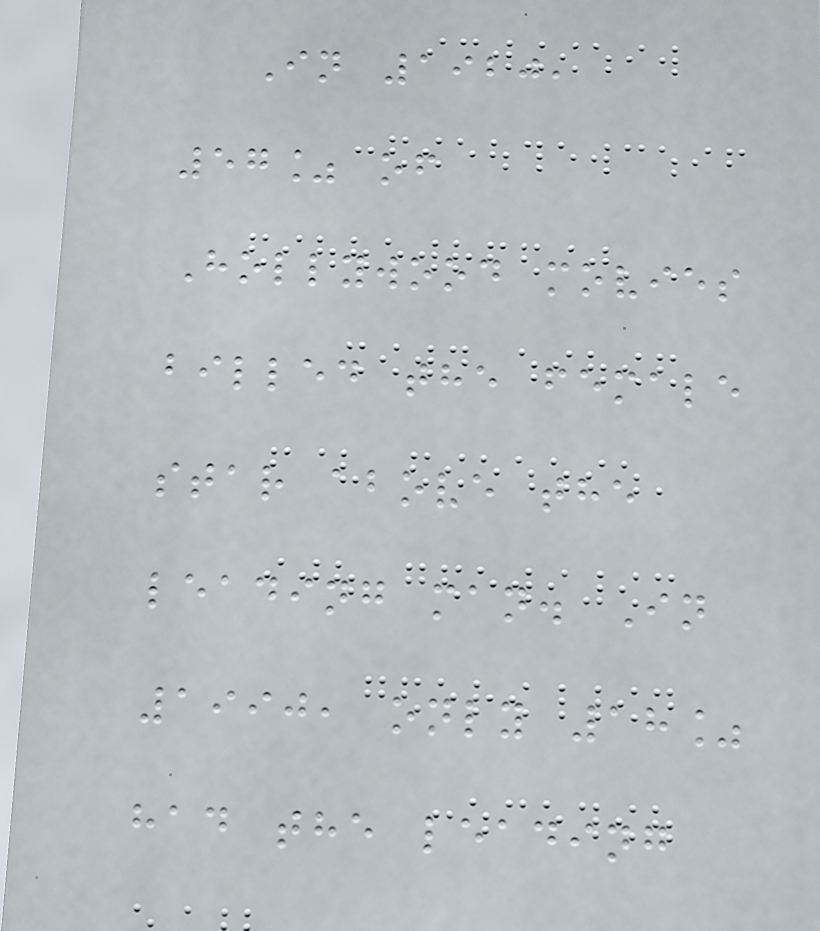In 1920,
57% of
Hollywood movies
billed the female
star above the
leading man. In
1990, only 18%
had the leading
